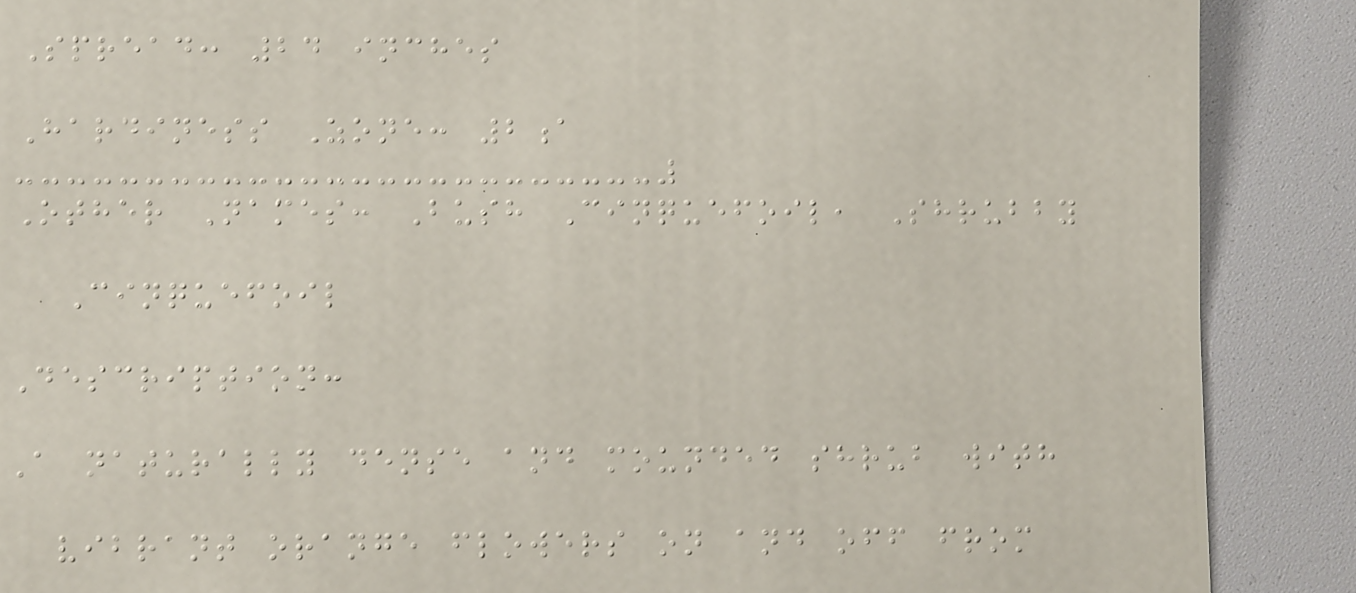Spread: 24 inches
Hardiness Zone: 2a
Other Names: Bush Cinquefoil, Shrubby
Cinquefoil
Description:
A naturally dense and mounded shrub with
vibrant orange flowers on and off from
